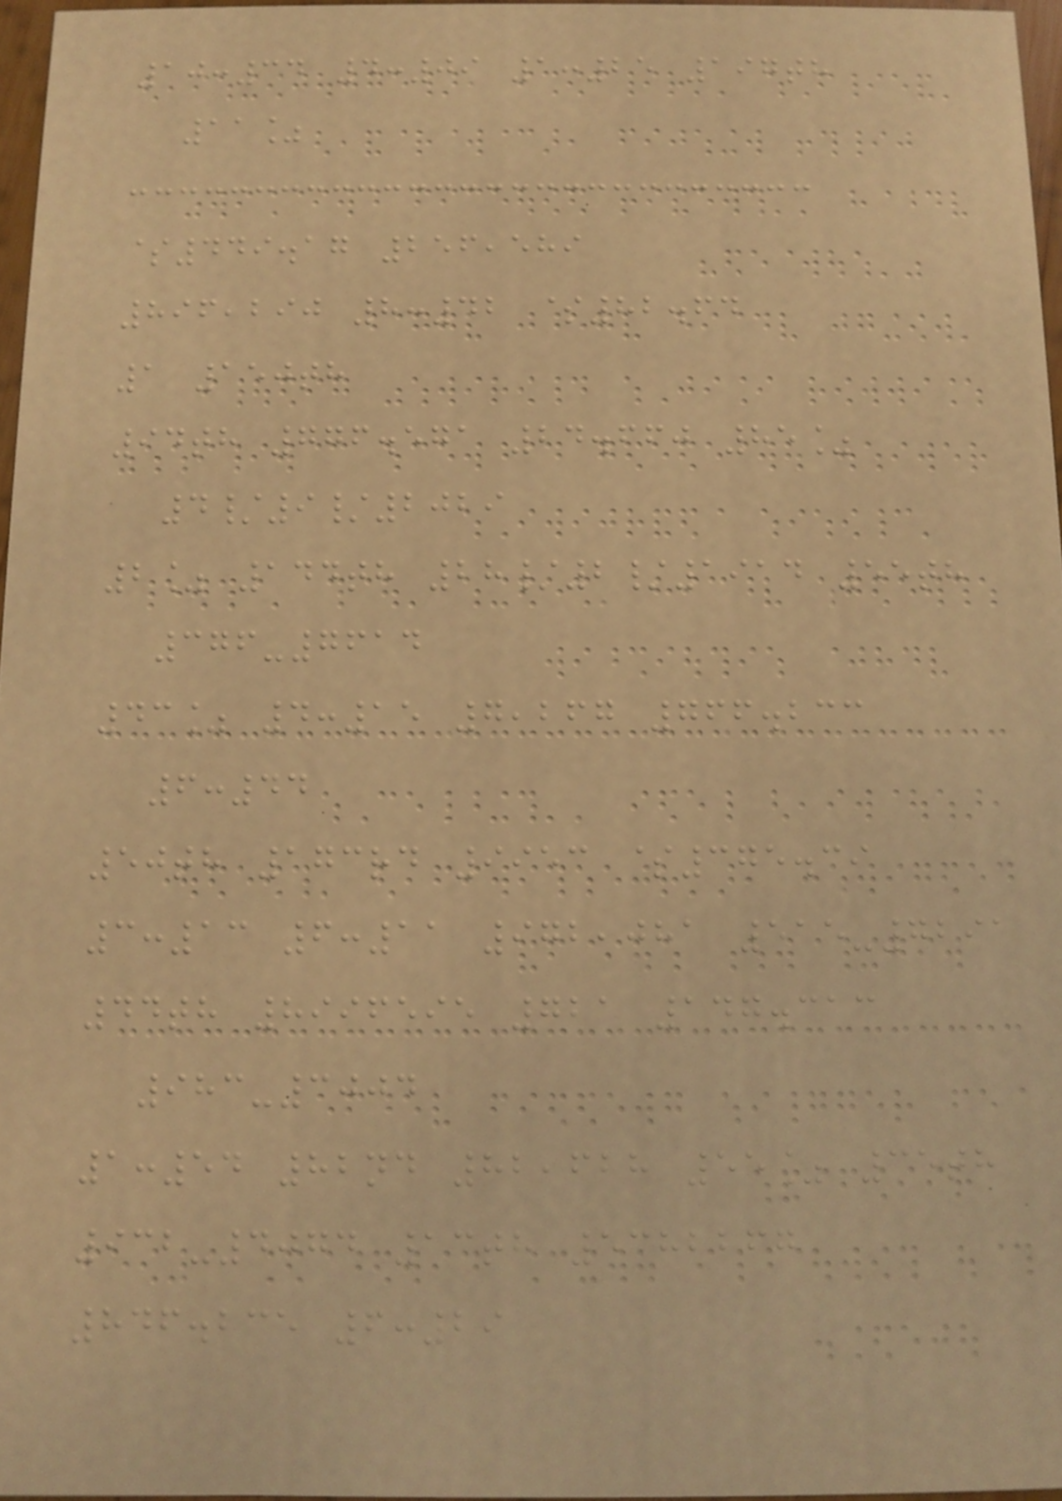10:34 4:09 1:25 197th
11%
$449.17 256,589
896,290 8:42 $82.64
1 150th
94th 776.571 24.660 85%
4/9/2029
2% 144th 28/2/1914 55th
376-7614
43% 4:15 7,267 766.233
6:44
50th 173rd 9953 $375.39
3:13 6:11 972,081 515-7291
44th 8996595 721 147.313
983-3004
1:54 82nd 82,628 55% 35th
932-4074 13th 5382267
846.235 6:29
